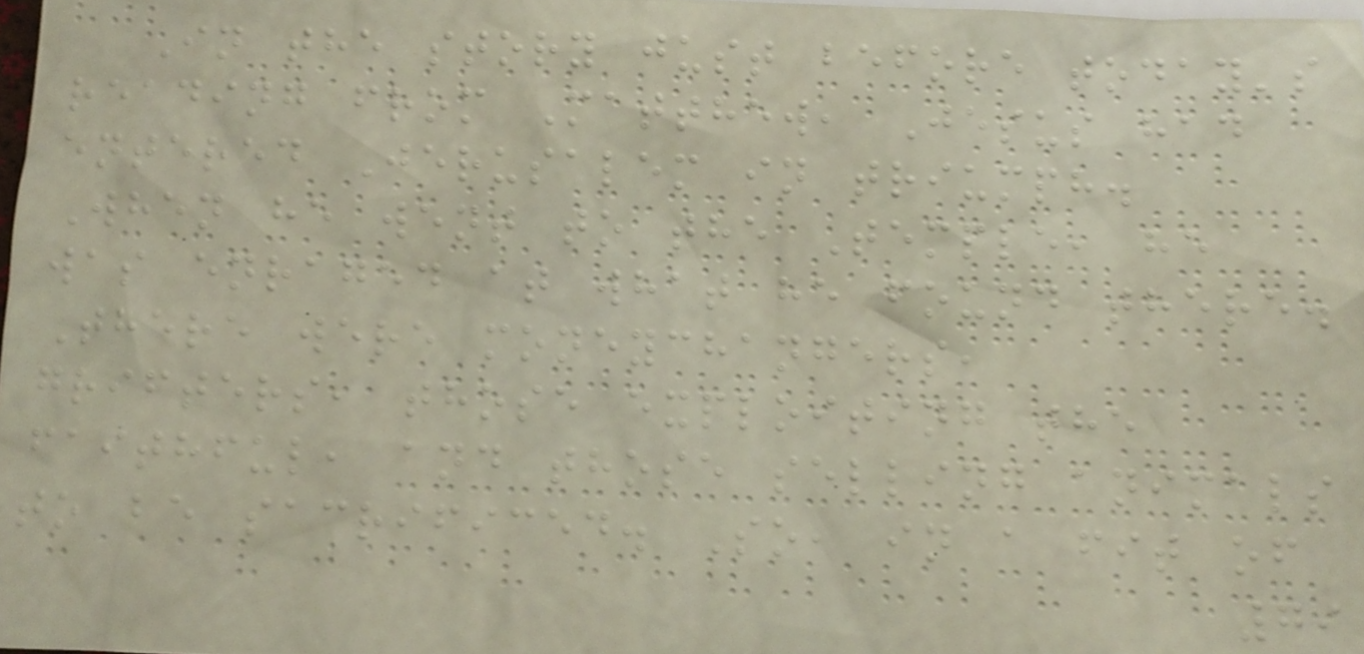In the story just before today's
reading from Matthew, Jesus had
entered Jerusalem in triumph.
When he went to the Temple, he
was enraged at what he found there.
There were moneychangers,
grifters, those exploiting the
faithful, and those selling animals
to be sacrificed. So, in a fit of
79
